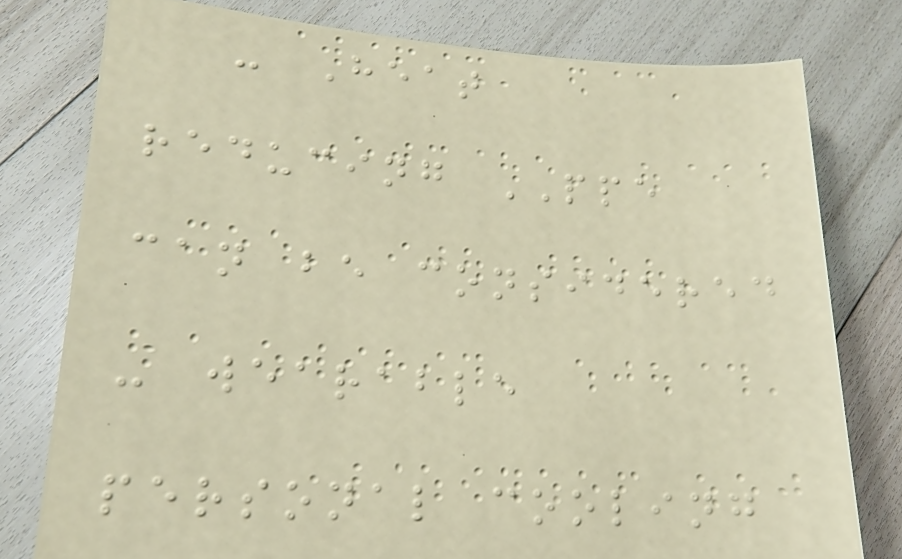- Heat
reducing PPE
can be considered
- wearable
personal cooling
